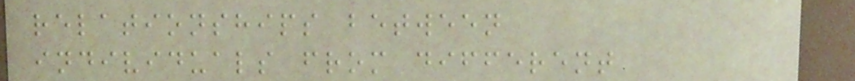relationships between
individuals from different
